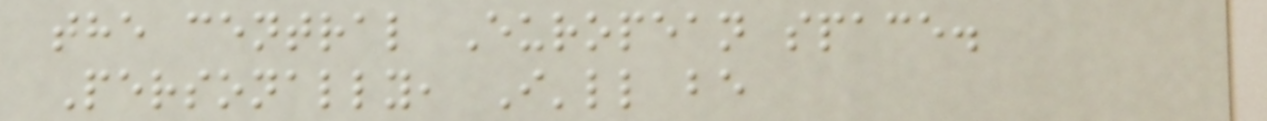the central European space.
Personally, I'll be
